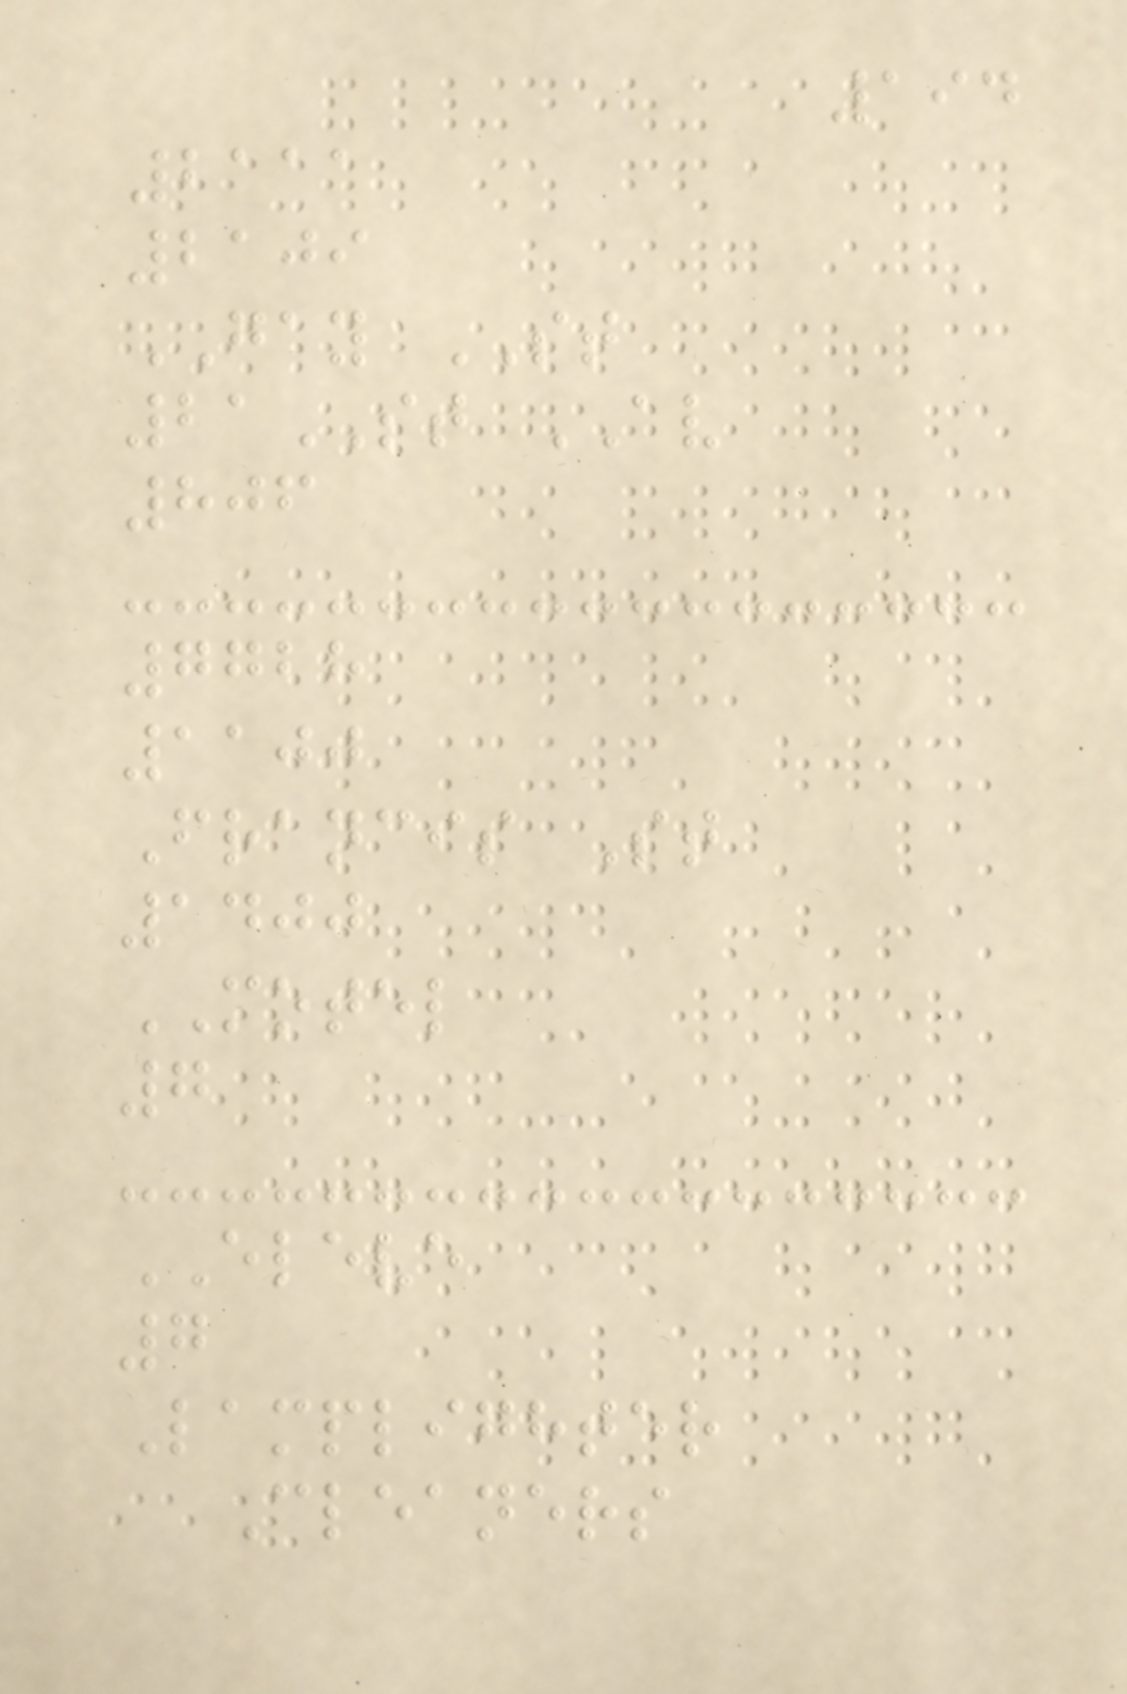194
2111
2109
GAY ST
21ST AV
806
7728
1100
Francis St
1400
MOTEL
7
ELEVE
7
Lamplighter
Cleaners
